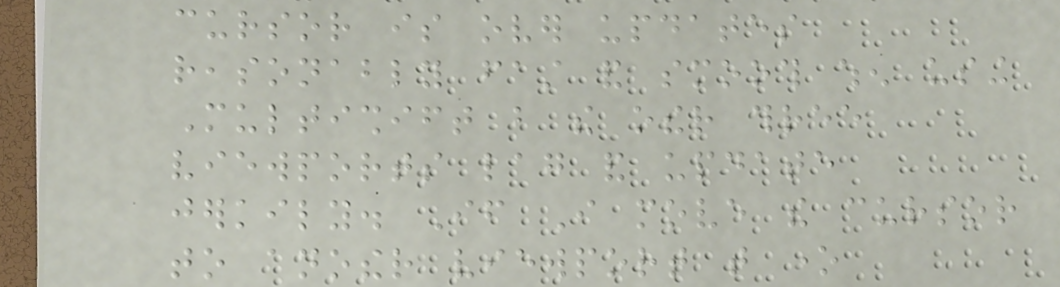cursor is over updates
reasonably fast and smooth when using
Multishift but the other three
viewports lag and update
jerkily. If I move the cursor
to another viewport that one
